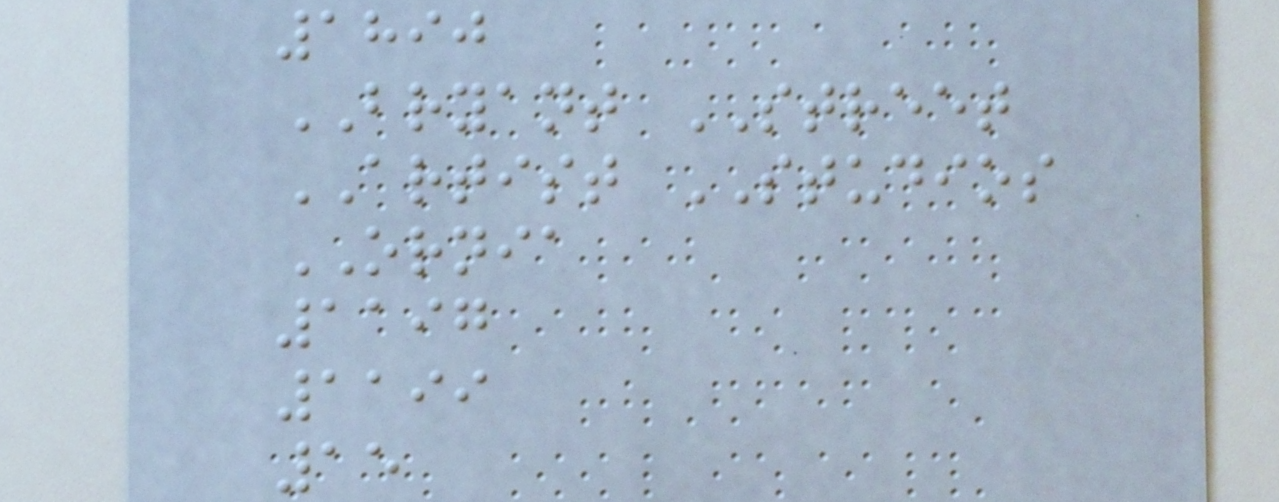1890
BRYANT STREET
ARTIST STUDIOS
ORNIA
1197
1199
15
